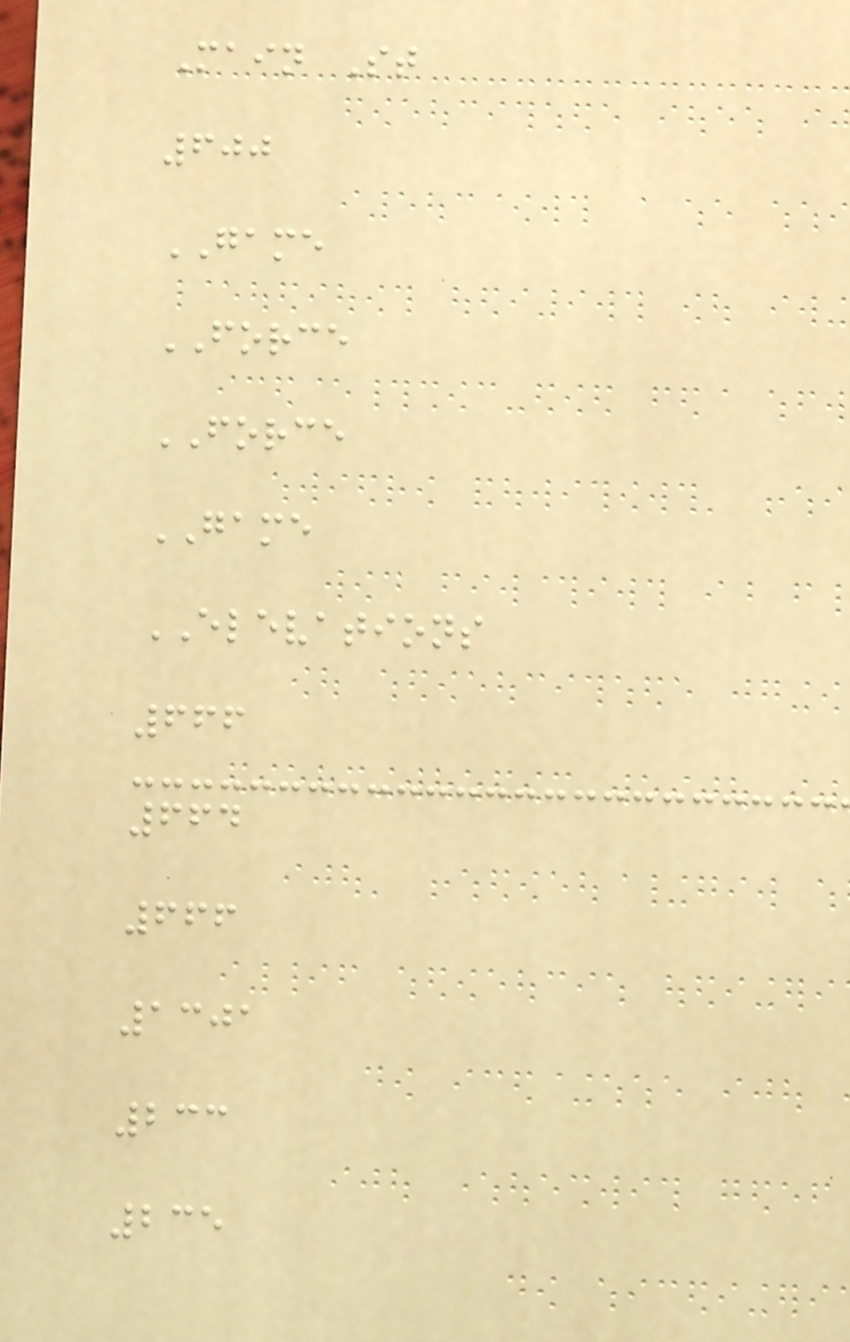Main St
600
GAME
FORCE
FORCE
GAME
ELEVATIONS
666
664
666
1301
233
235
